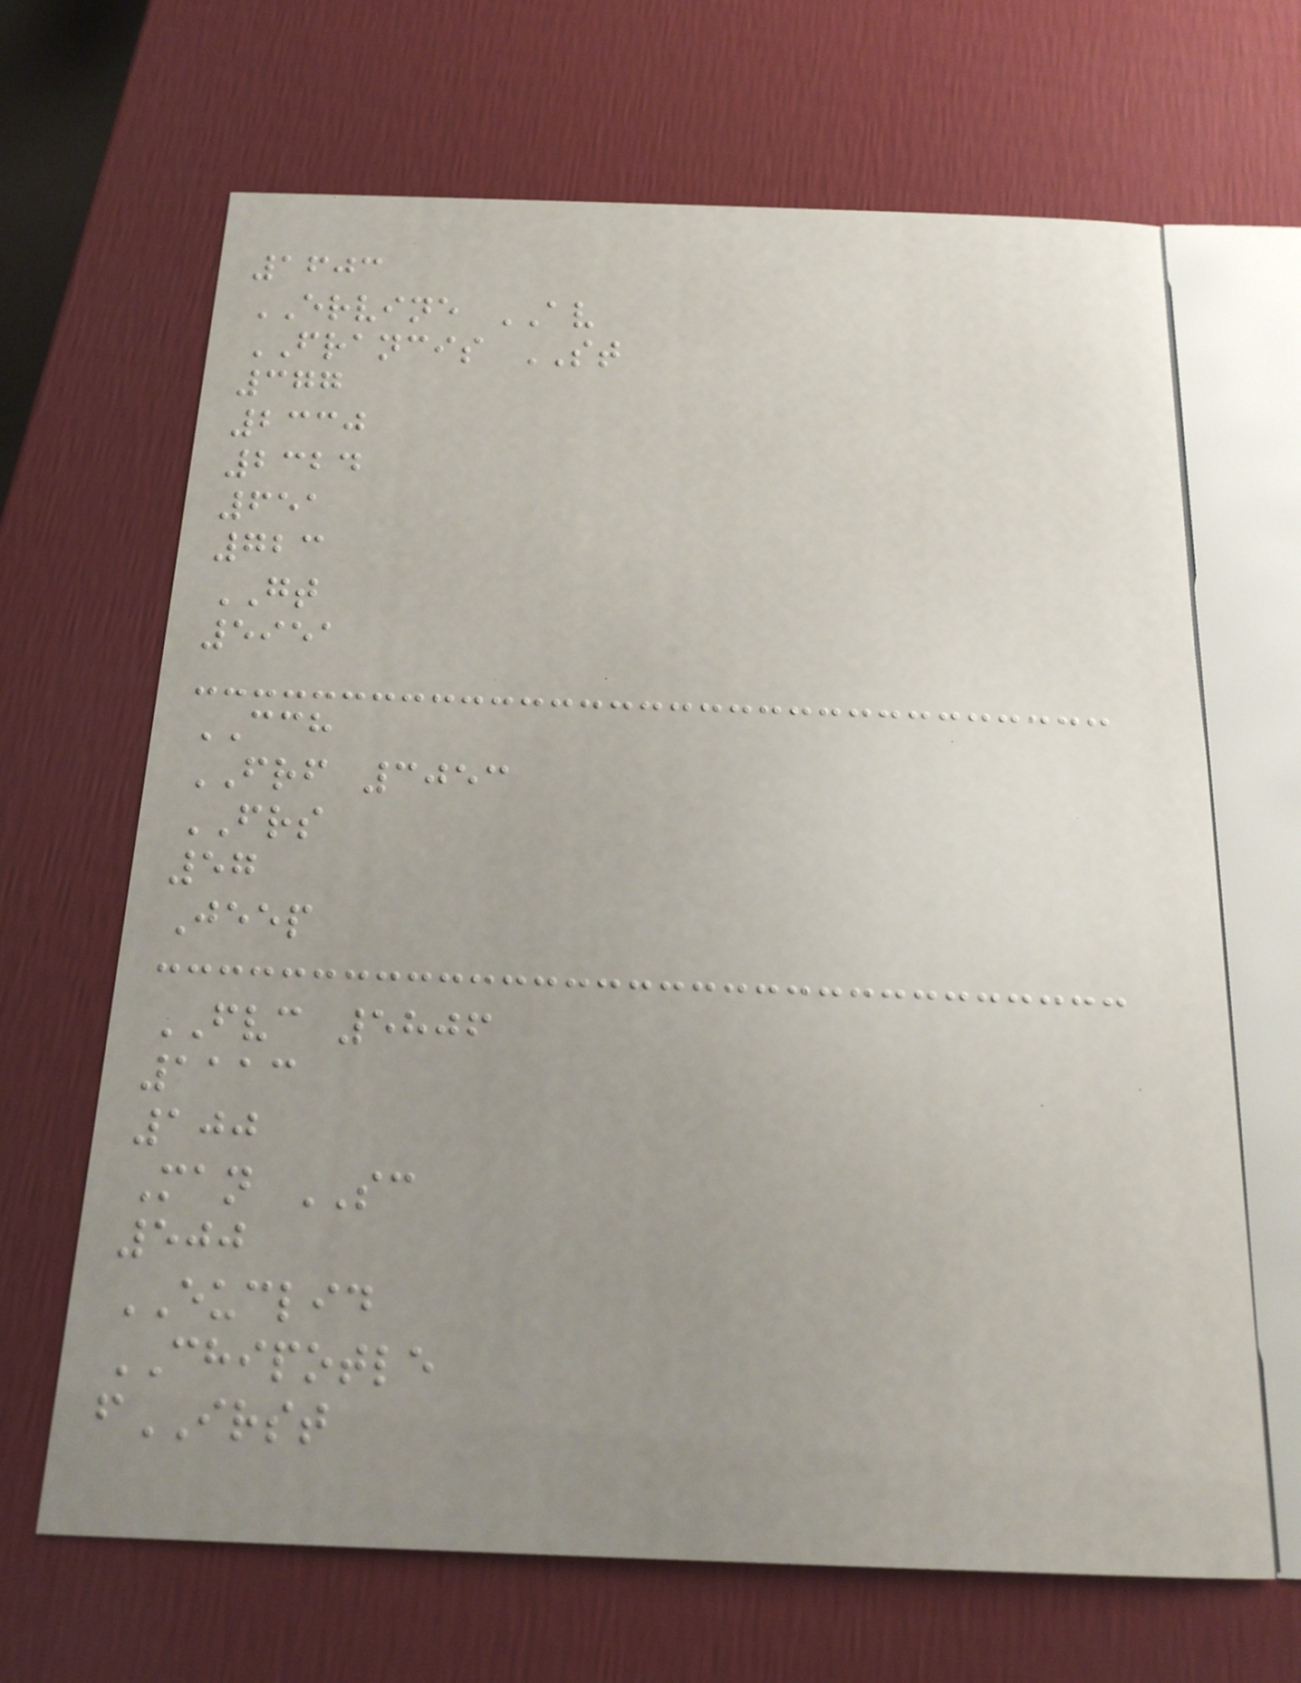1603
ERVINE AV
FRANCIS ST
377
2330
2324
651
723
GT
5951
CCH
FRF 3053
FRS
57
Jeep
FVC 5806
1113
100
Man SC
500
EUCLID
CHIPOTLE
fIRST
